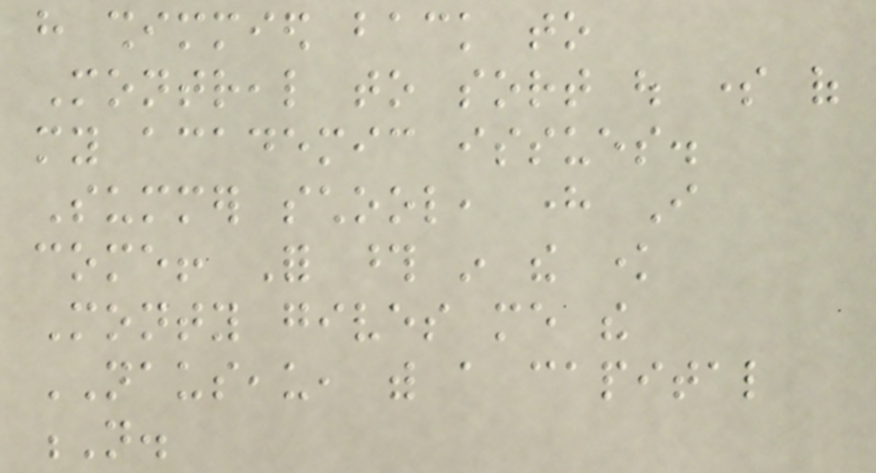have shimmied back to
Montreal to sort out some of
my academic issues.
Summer school, here I
come! For those in the know
Monty gives me the
NAUSEAU, with a capital
N.
